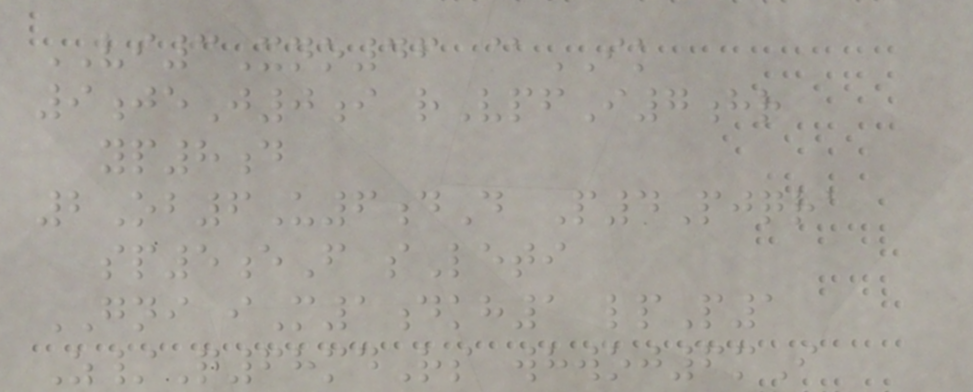VI3Xno46 @IK
9jeJ0i rVpfI7hr
yp8d
2Ob6U6dD P4Pjqra
sp5eF sLeti
GNI iM1dkh1 lpP1
Z/Q68mdRs whwoj6mI
